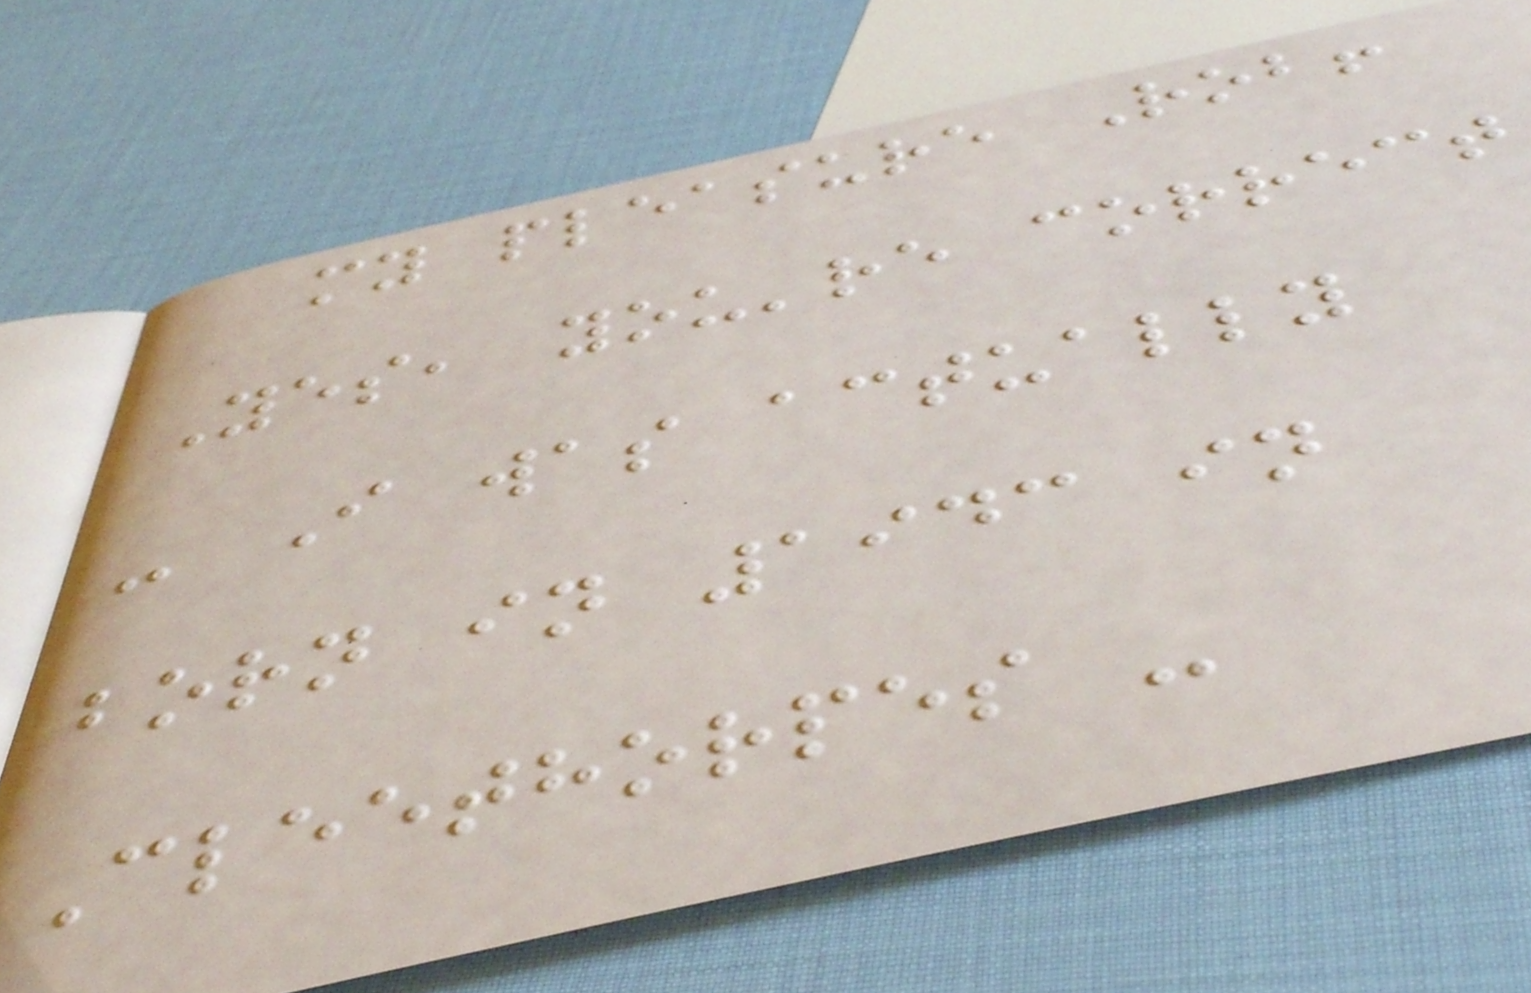my pleasure Rob!
Yes, you're correct
- I was actually
born in 1943 in
Cleethorpes -
